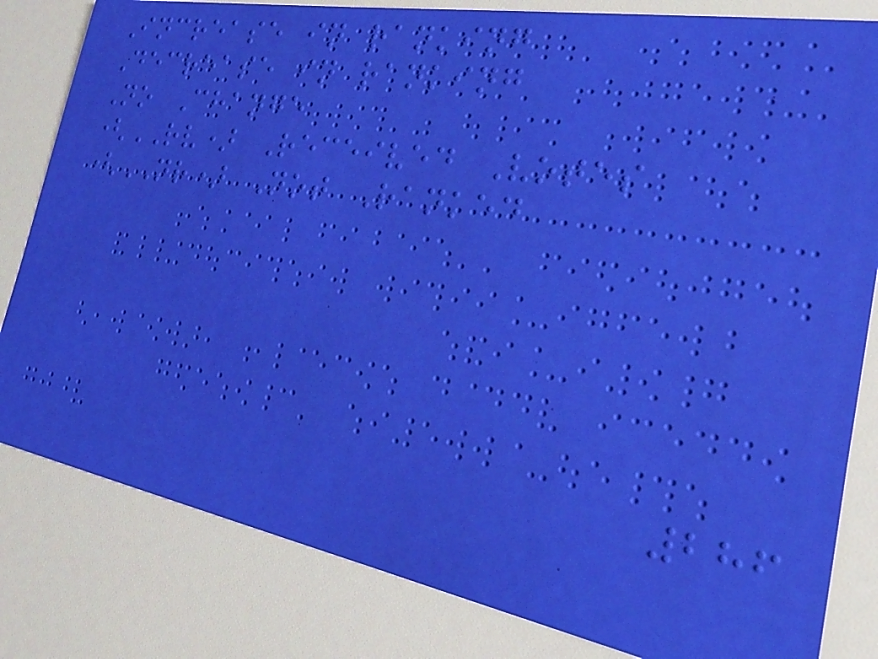Increase in ranking
Decrease in ranking
No Change
(RV) Received Votes
(NR) Not Ranked
286
